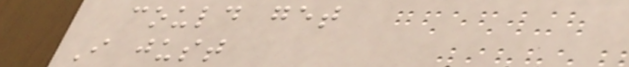could get
I just
